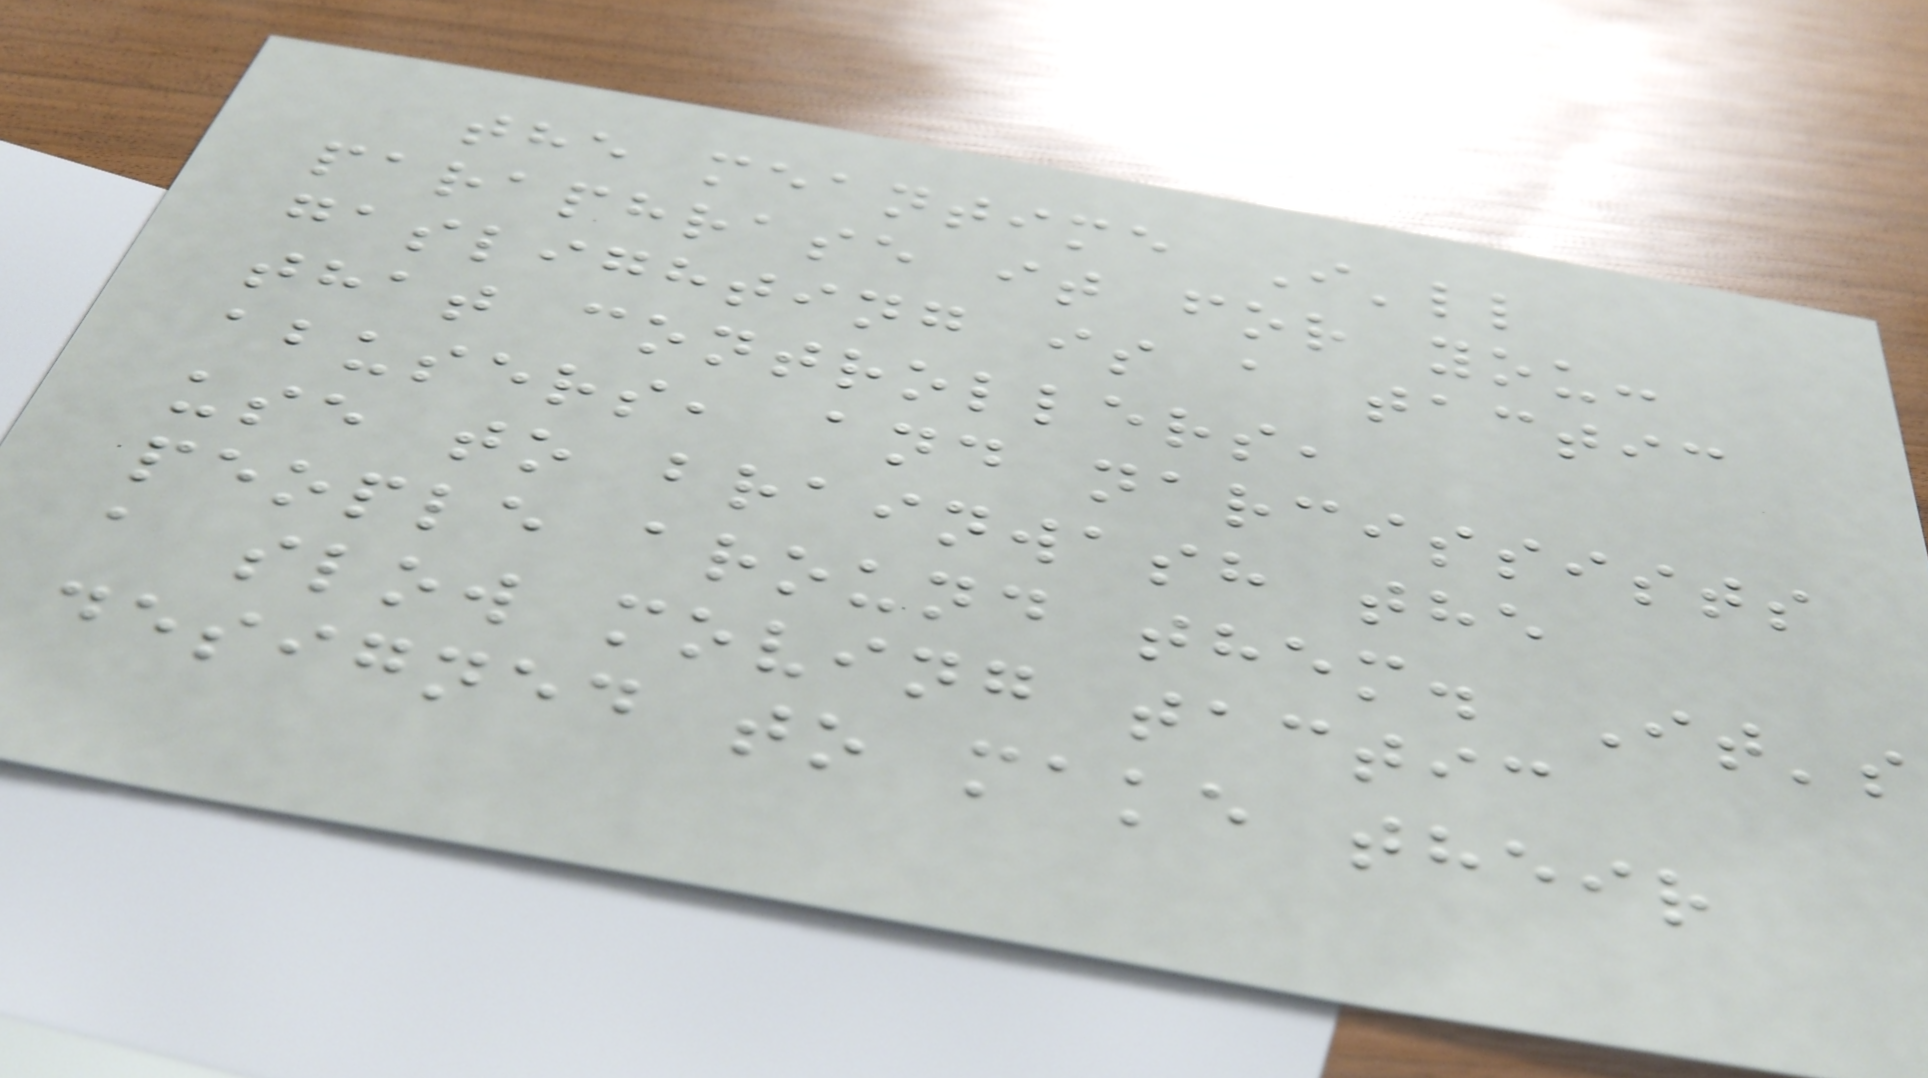the meantime I'll
paraphrase it for you:
gaslighting is a tactic
that controllers,
abusers, and narcissists
use to brainwash the
people around them. It's
a slow moving tactic
designed to make their
